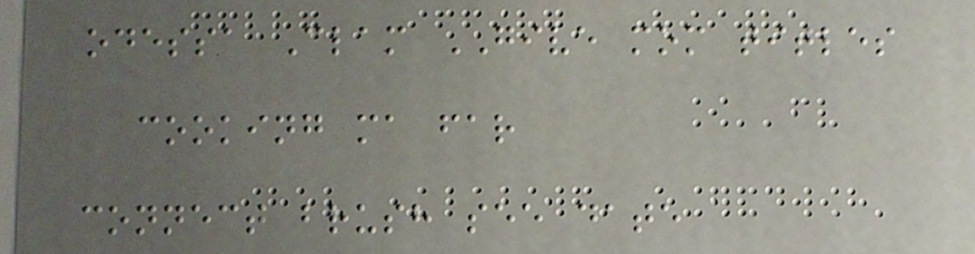odessa Clam GIVE mom titles
cooking ma far
connect brush see date
